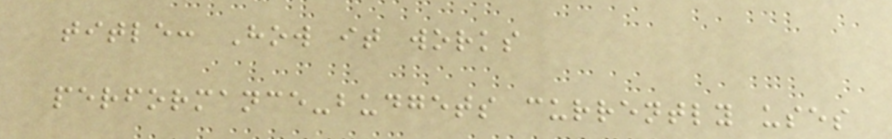title: How it works
performance-budgets currently uses
